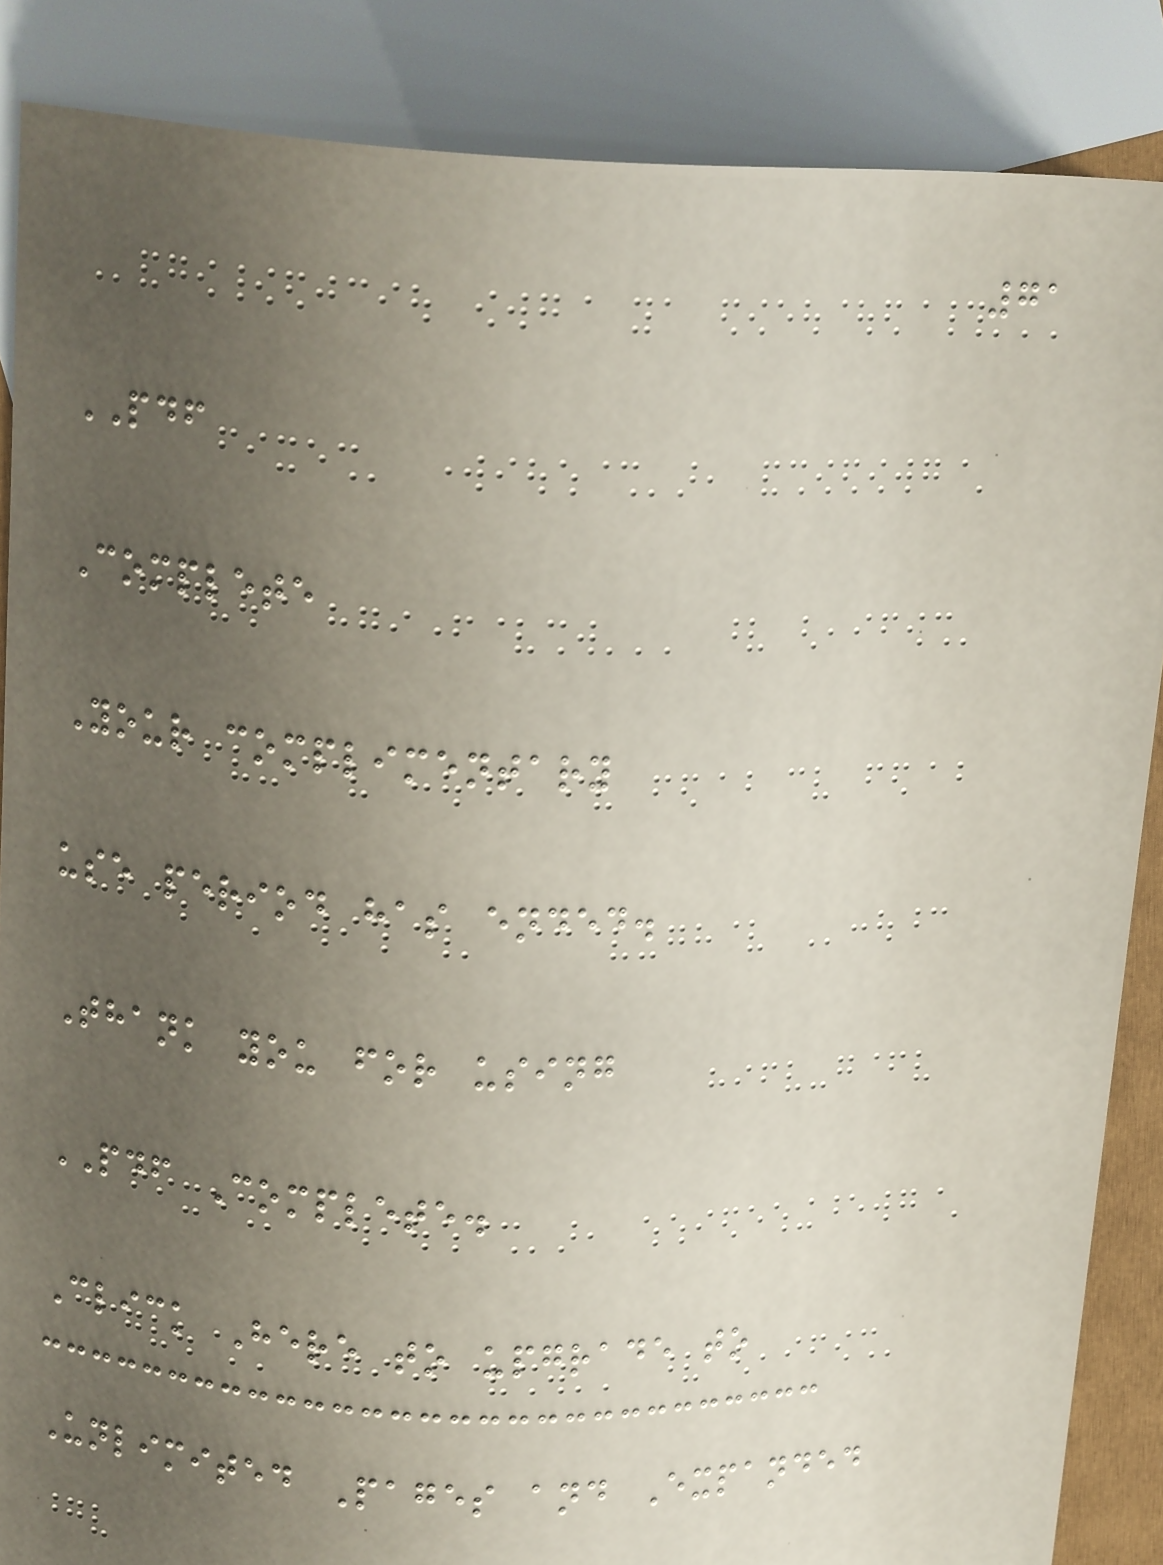71
PDF
Complete
Your complimentary
use period has ended.
Thank you for using
PDF Complete.
Click Here to upgrade to
Unlimited Pages and Expanded
